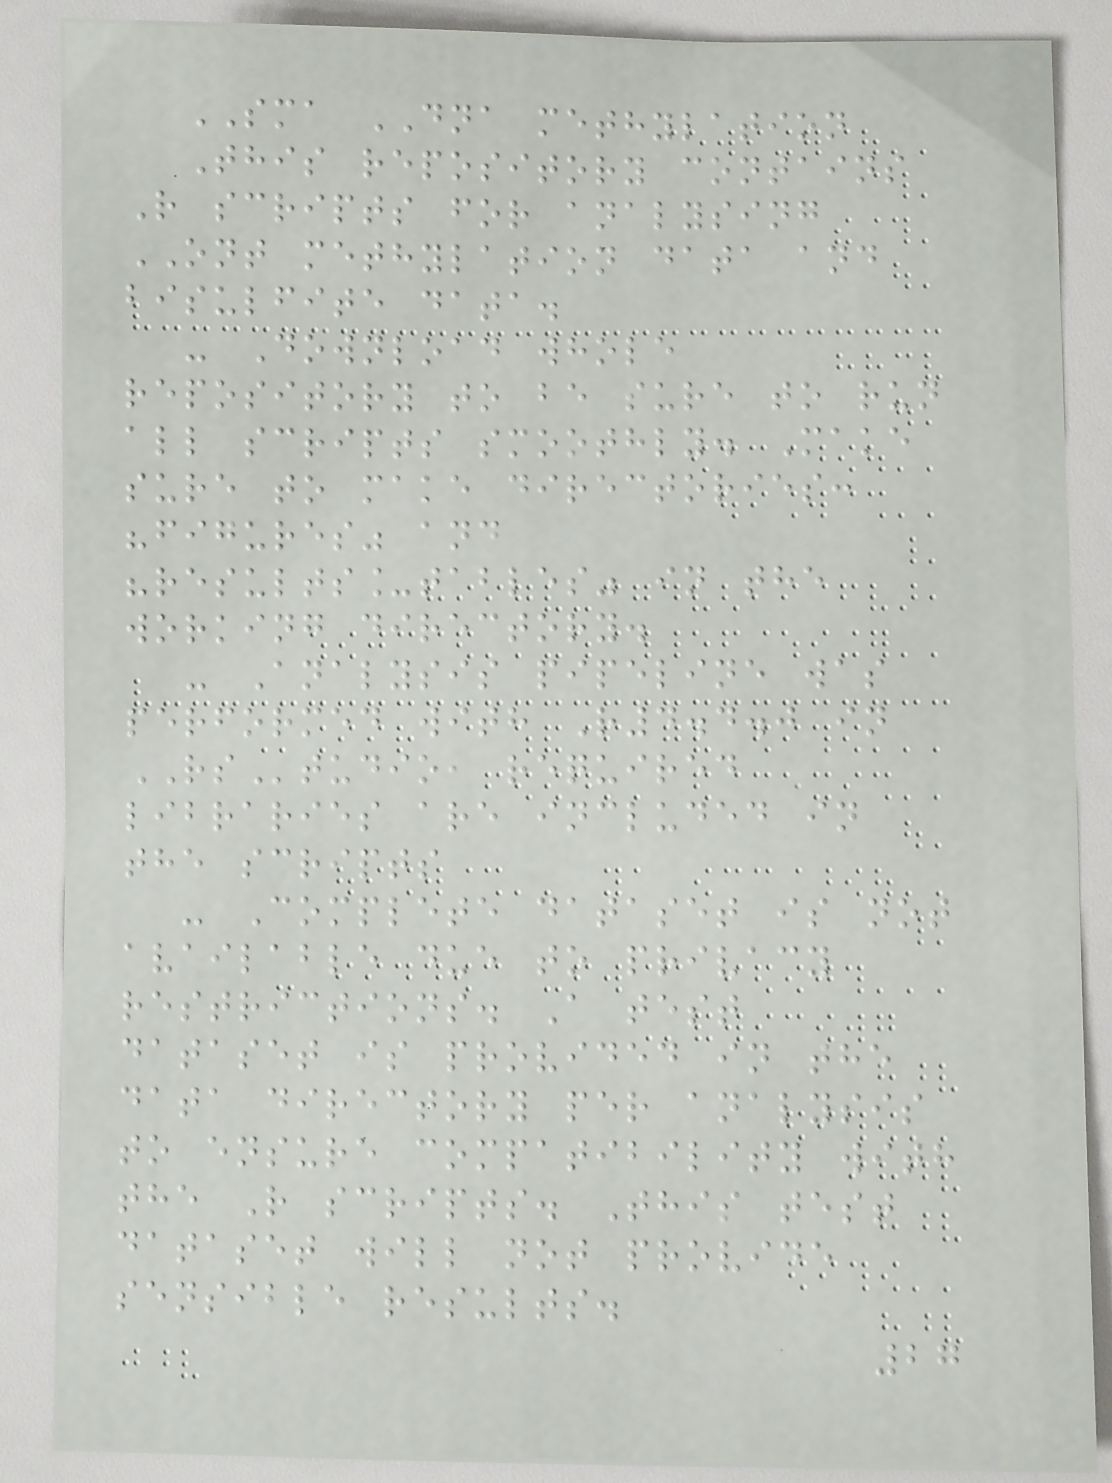SMA DNA methylation
This repository contains
R scripts for analysing
ONT methylation data and
bisulfite data.
- Download whole
repository to be sure to run
all scripts smoothly. Make
sure to make directories:
"figures" and
"results_tables" in the
working directory.
- Analysis pipeline was
performed with R4.4.0 in
RStudio, required
libraries are included in
the scripts
- Complete dataset is not
available due to privacy
restrictions. A test
dataset is provided in the
data directory per analysis
to ensure compatibility with
the R scripts. This test
dataset will not provide
sensible results.
27
